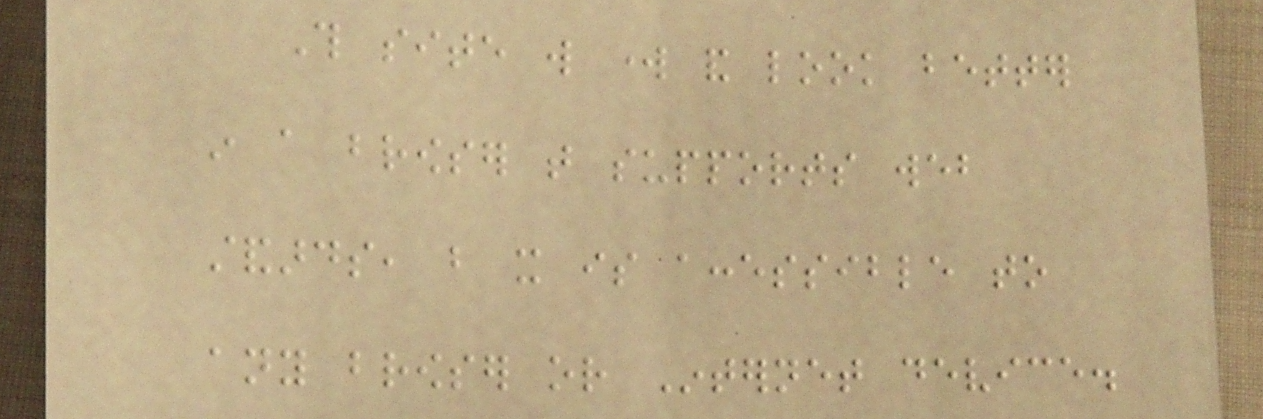This site will work and look better
in a browser that supports web
standards, but it is accessible to
any browser or Internet device.
